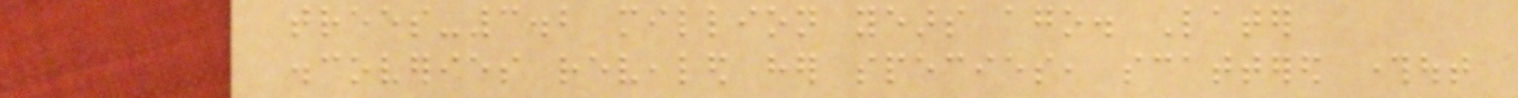trees-3.2 million years ago. Later
discoveries revealed her species, scattered throughout
